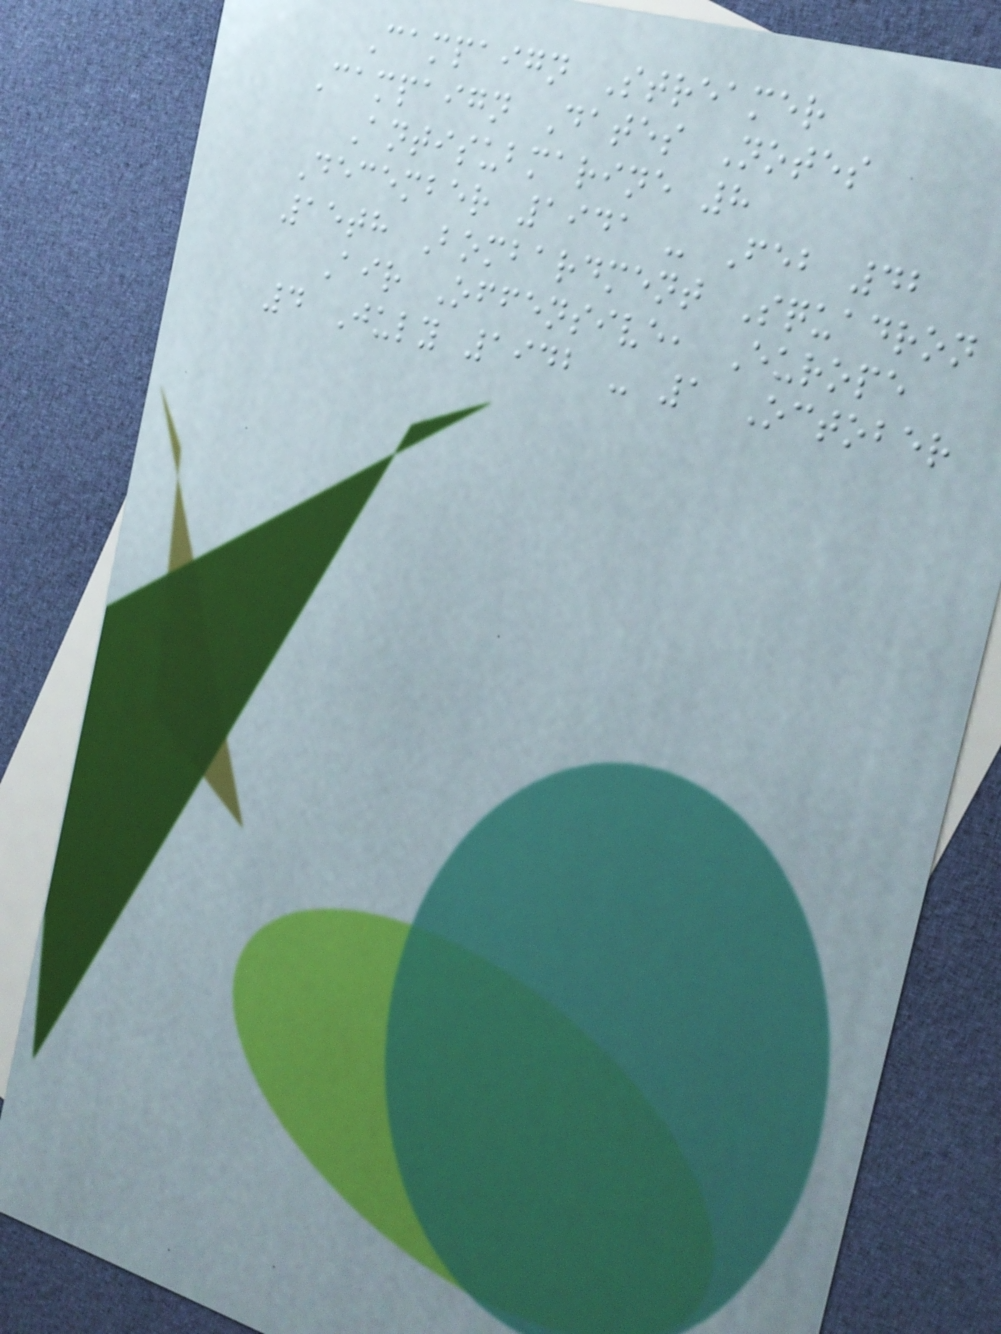Campaign Streamer
Campaign Dates Notes
Antisubmarine 8
December 1941 - Feb 42
15th Bombardment Squadron
Air Offensive, Europe
4 July 1942 - 1 October
